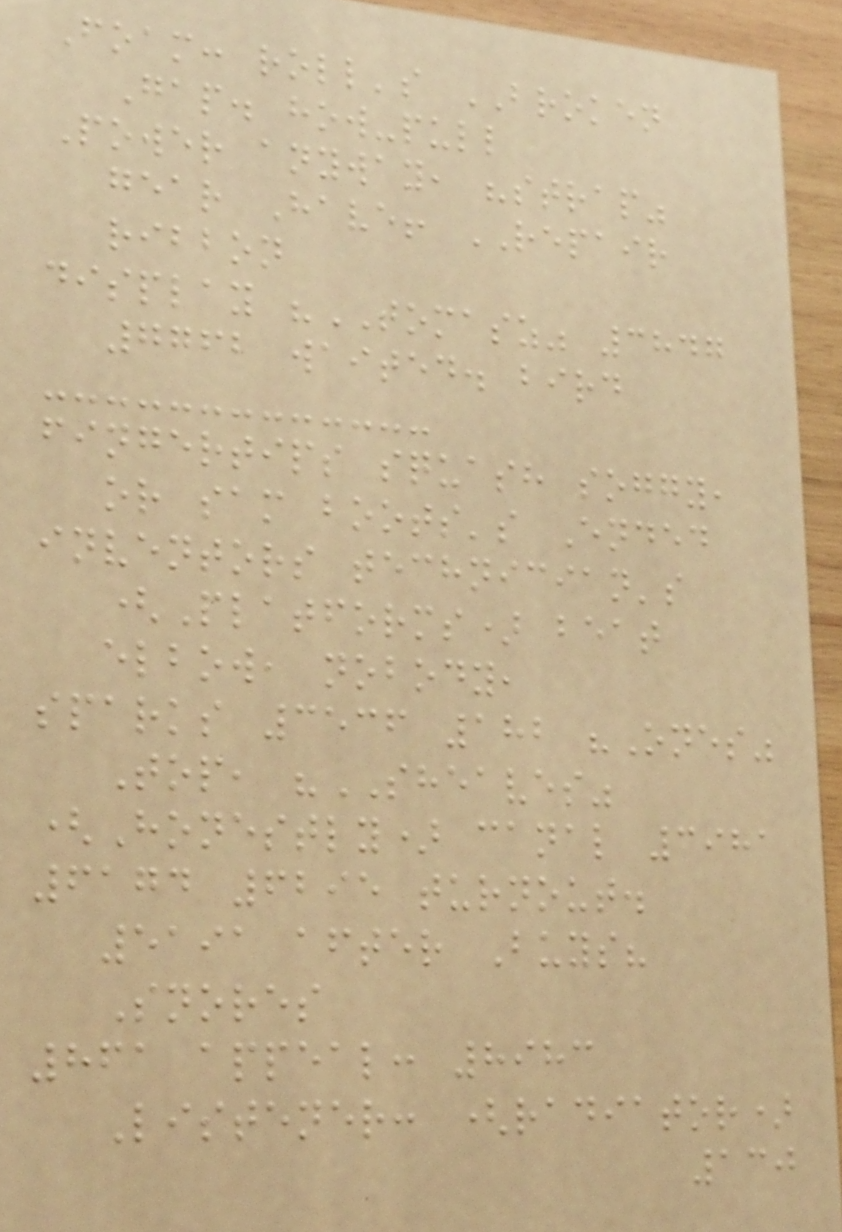Foam: roll's BROKEN
Gap. how-pull
Power anyway, "strap"
gear Have! REPAIR
ribbon
display "TOMASZ" 3847
7762 waited. bird
fingertips squash soggy,
or sam boots's Ended
inventors technician's
(Platforms) beat
elbow, nobody,
sparks 3536 182 "Ones"
Top, "SHEAVES"
(Honestly) canal 3981
6174 6295 turnout.
5191 after Buys?
Snores
861 appeal: 8983
Listener: (radiator)
130
